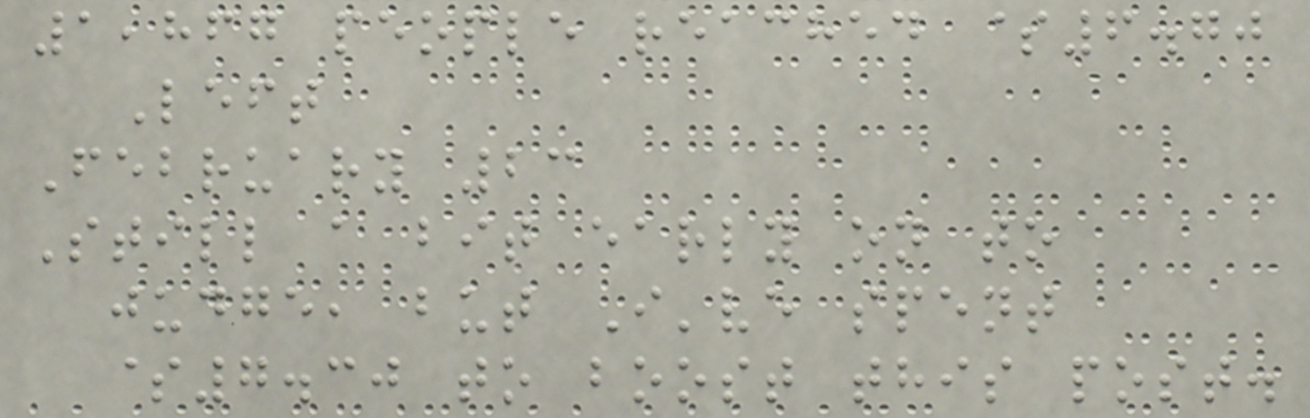1,867 people reached $6.70
Left
February 23
Still a bit early on to
judge, but I've spent
$7.30 to boost this post.
